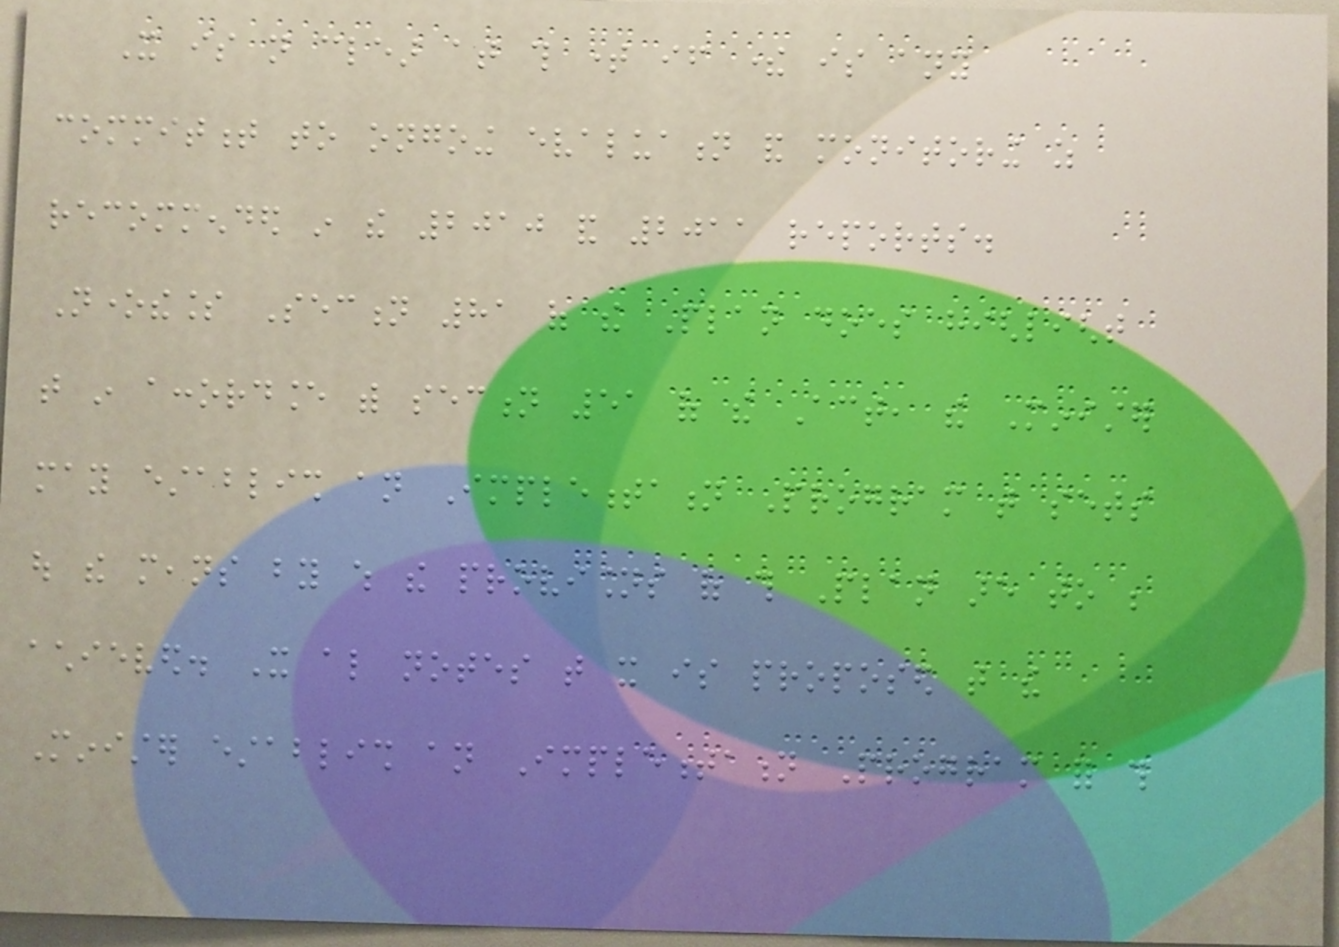It is not clear at this time if there is any
commitment to ongoing evaluation and monitoring as
recommended in the 2010 and 2011 reports.
Nonetheless Section 81 of the Plan does highlight
that in accordance with section 51 of the Act, the Minister
may establish an Implementation Program that sets
out the means by which the provisions of this Plan are to be
achieved. It also notes that it is proposed that the
Minister establish an Implementation Program for this
